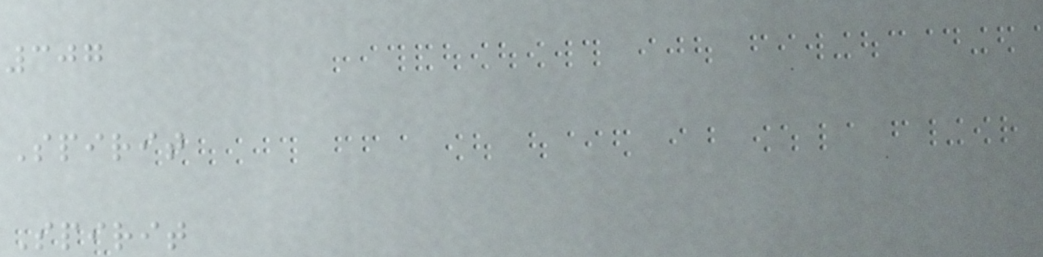307
Spirit
Spirit
